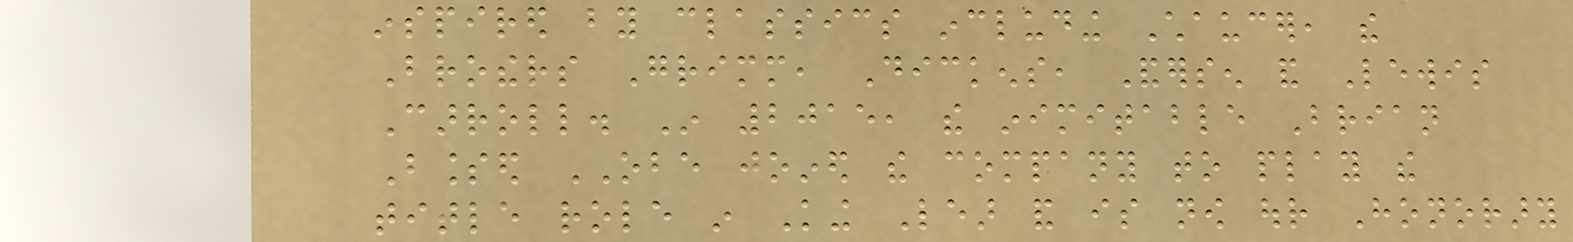inspired by classics including Chaucer, the
Brothers Grimm, Dickens, Andersen and Lewis
Carroll. In 2015, the inimitable Brian
Blessed OBE joined the company to play the
title role in King Lear and is now our Honorary
